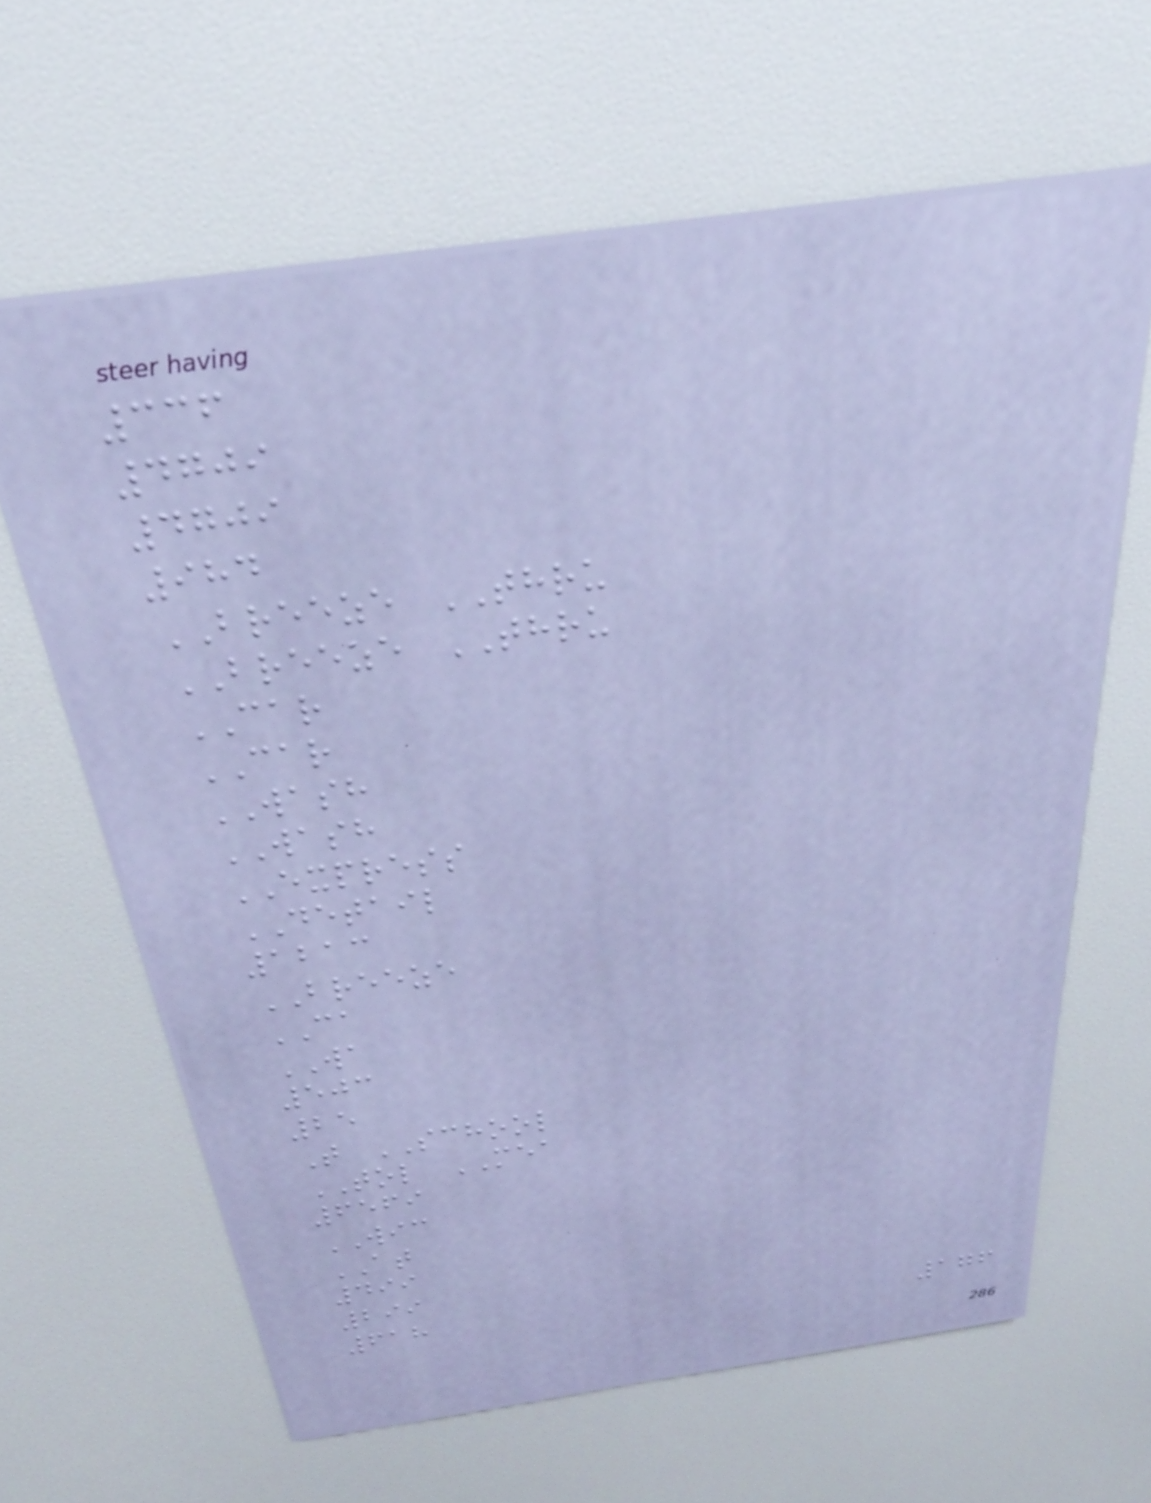336
4709
4709
984
BREEZE THRU
BREEZE THRU
CAR
CAR
WASH
WASH
EXPRESS
DETAIL
1213
BREEZE
CA
WA
503
25
T SCHOOL
TOL MEA
6569
WIC
AT
499
299
618
176
